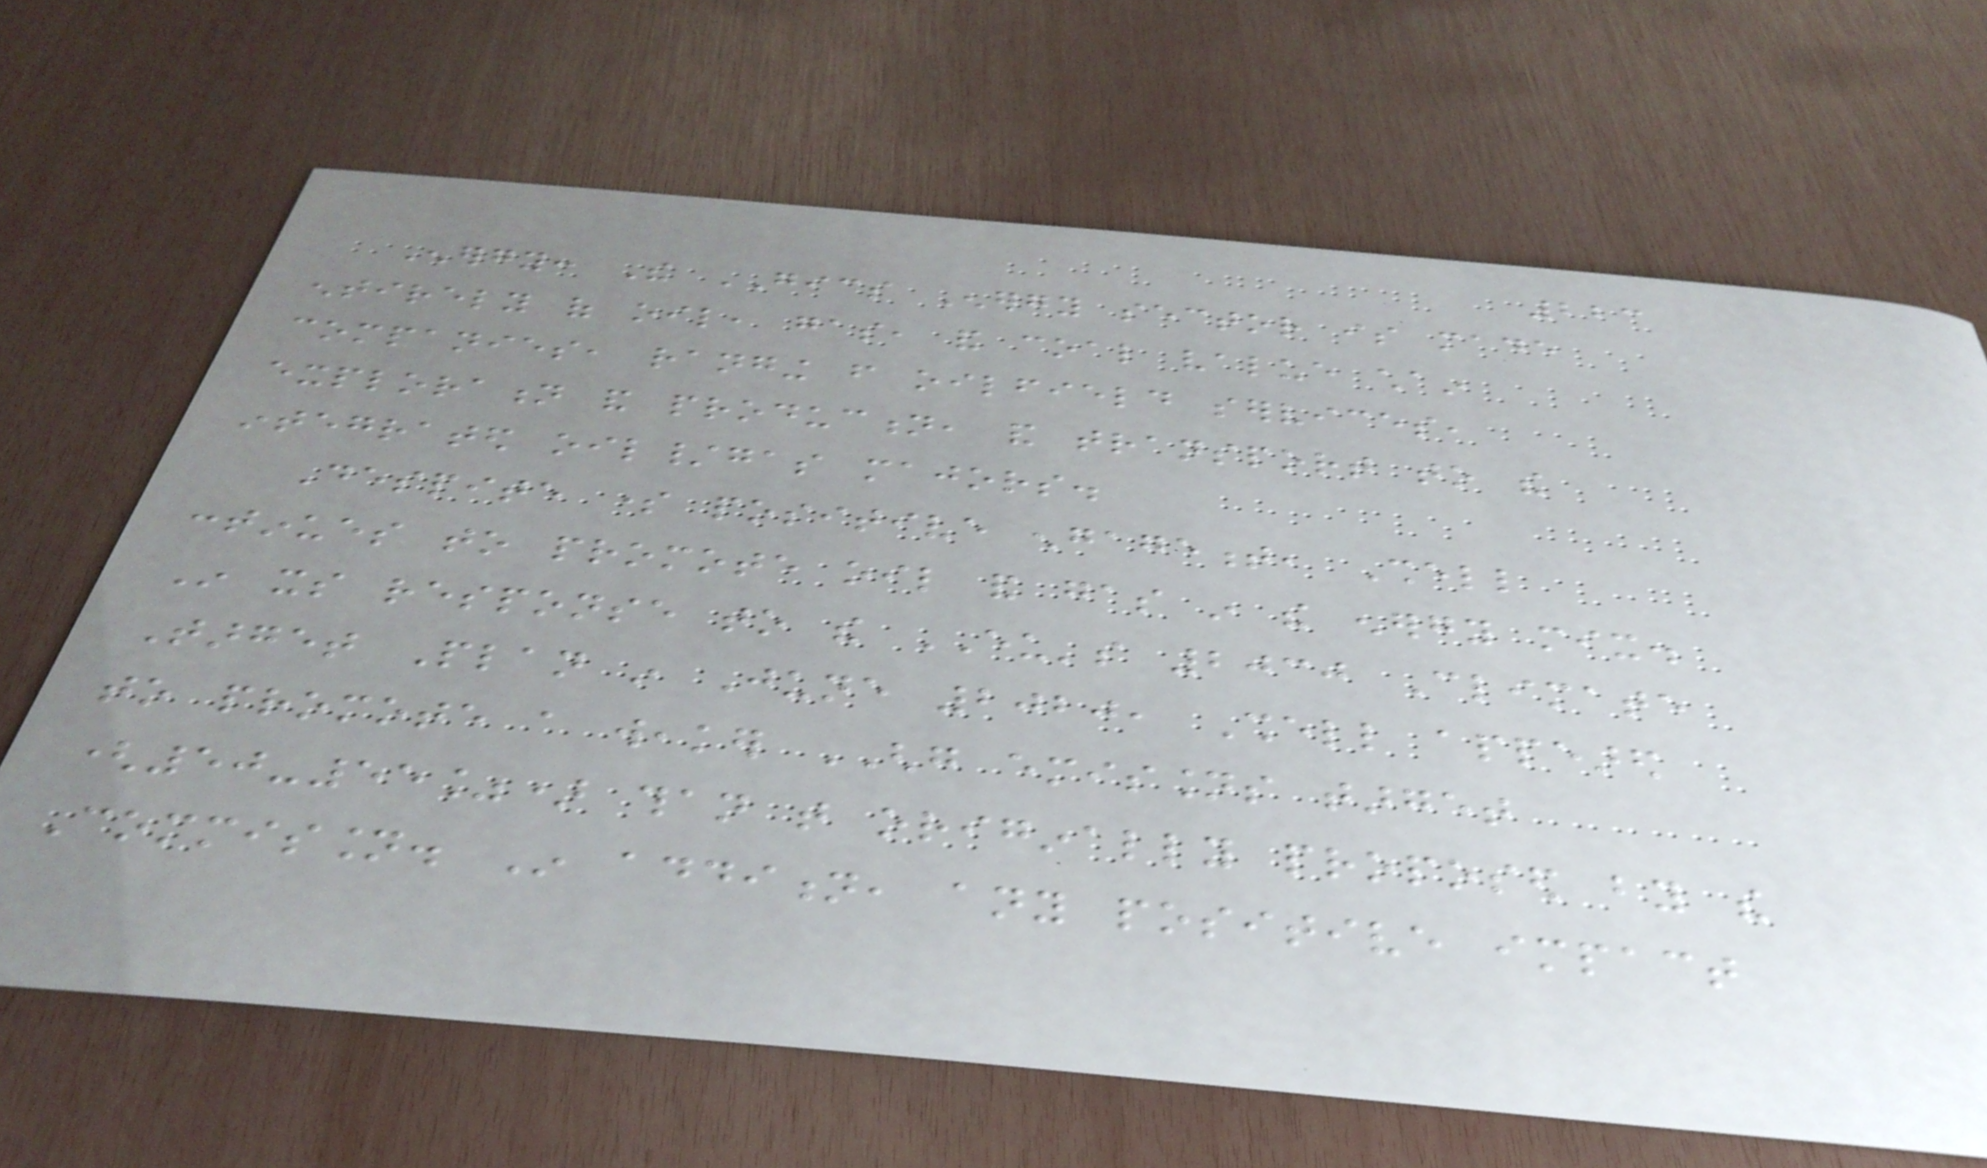223
Energy: The GICS Energy sector is made
entirely of oil, gas, and coal value chain
companies, ranging from oilfield services,
exploration and production, and transport to the
integrated oil/gas majors.
Despite some positive engagement, Shell
continues to promote oil and gas in the energy mix.
In its response to the EU's 2030 Climate
Target Plan in June 2020, Shell appeared
to promote a weaker GHG emissions target
(50-55%) than that originally proposed by the
Commission. In addition, any positive impact
